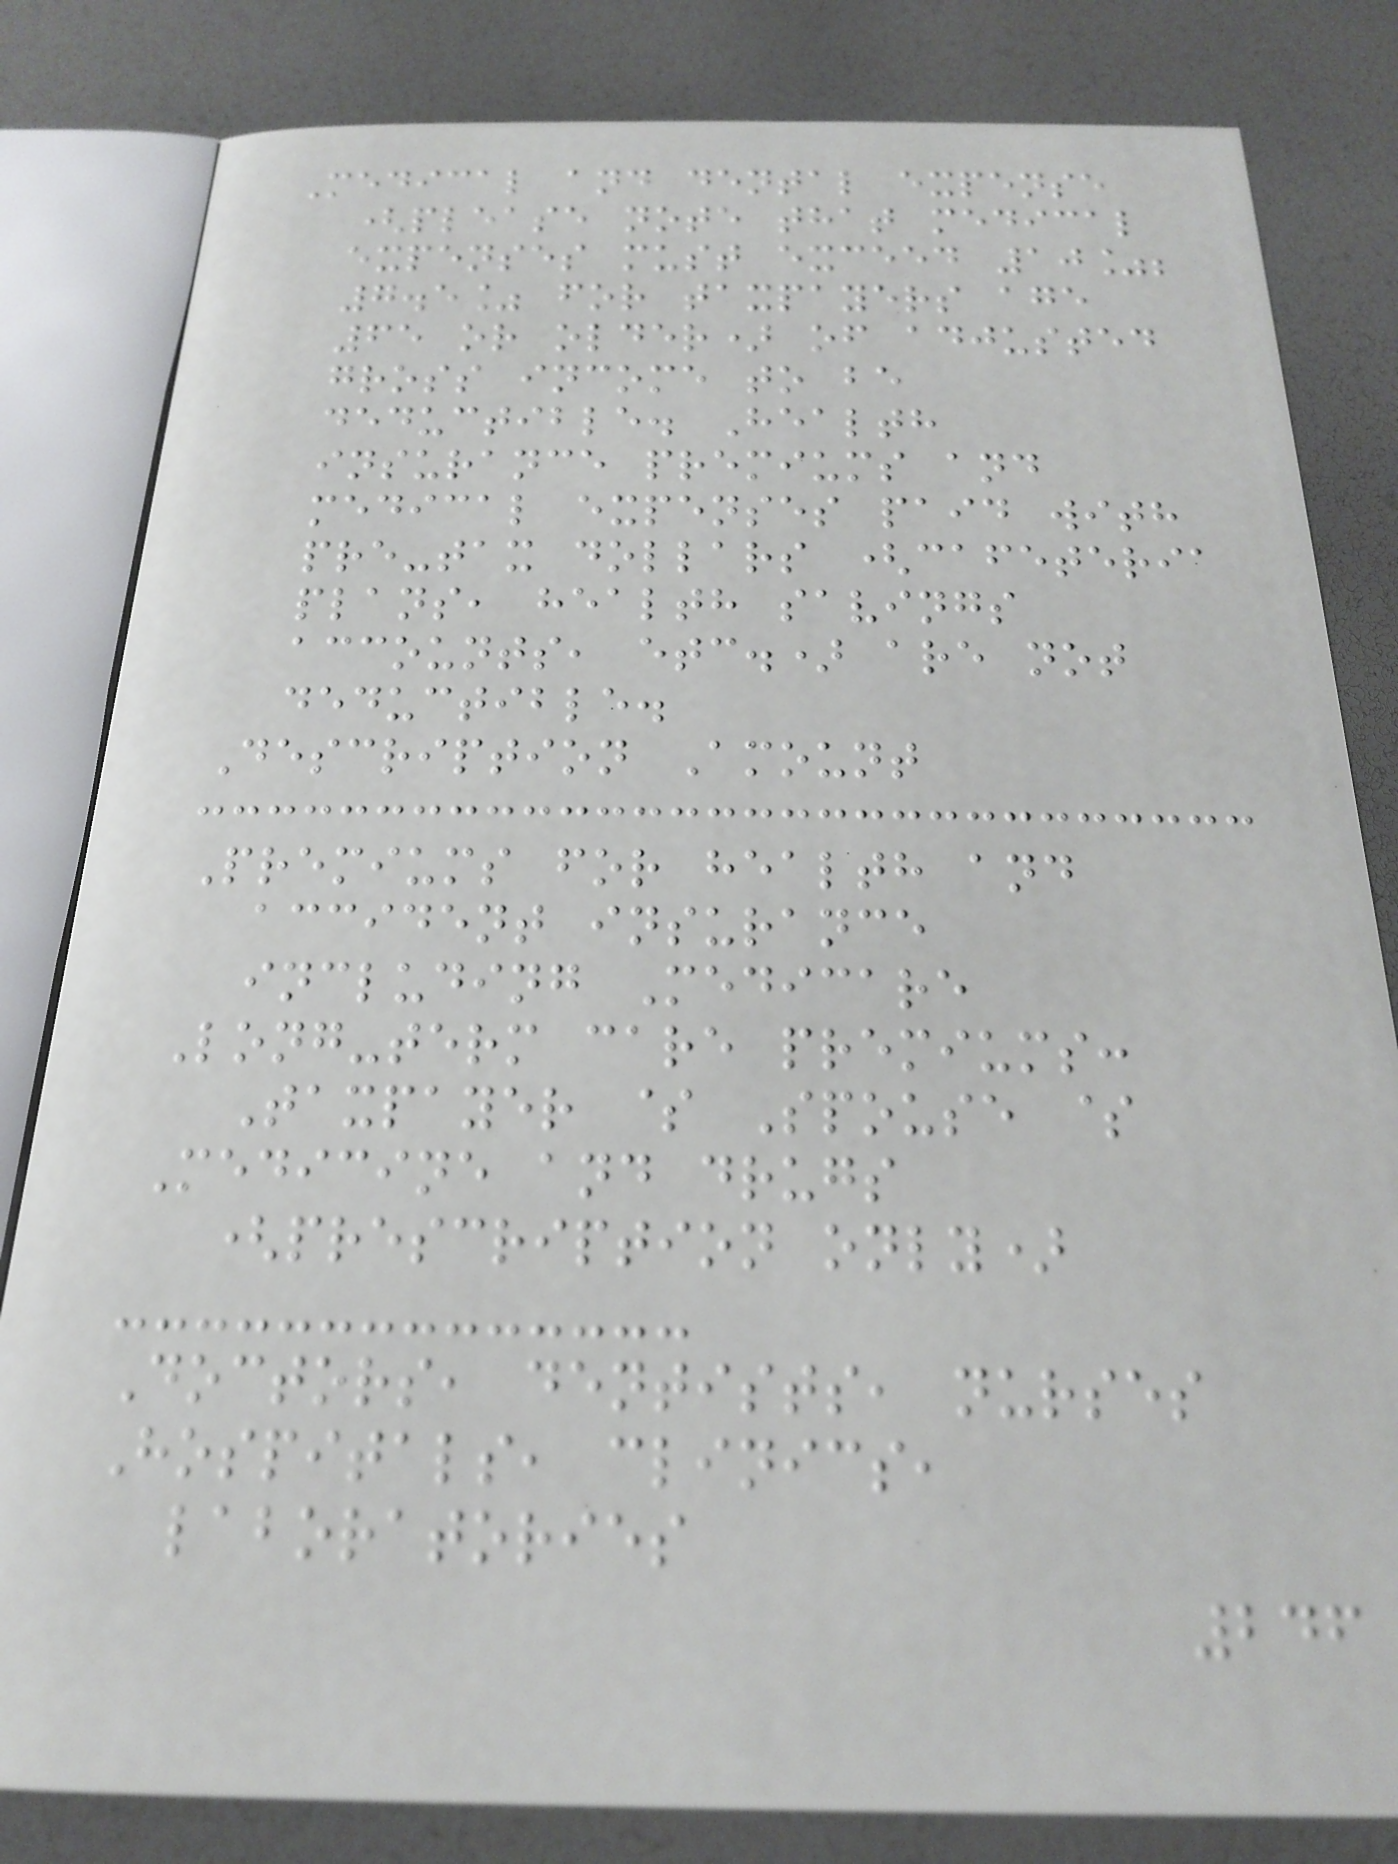Medical and dental expense
(please note that medical
expenses must exceed 10%;
7.5% for taxpayers age
65 or older) of adjusted
gross income to be
deductible. Health
insurance premiums and
medical expenses paid with
pre-tax dollars (cafeteria
plans, health savings
accounts, etc.) are not
deductible.
Description Amount
Premiums for health and
accident insurance
including Medicare
Long-term care premiums:
Taxpayer $ Spouse $
Medicine and drugs
(prescription only)
Doctors, dentists, nurses
Hospitals, clinics,
laboratories
246
